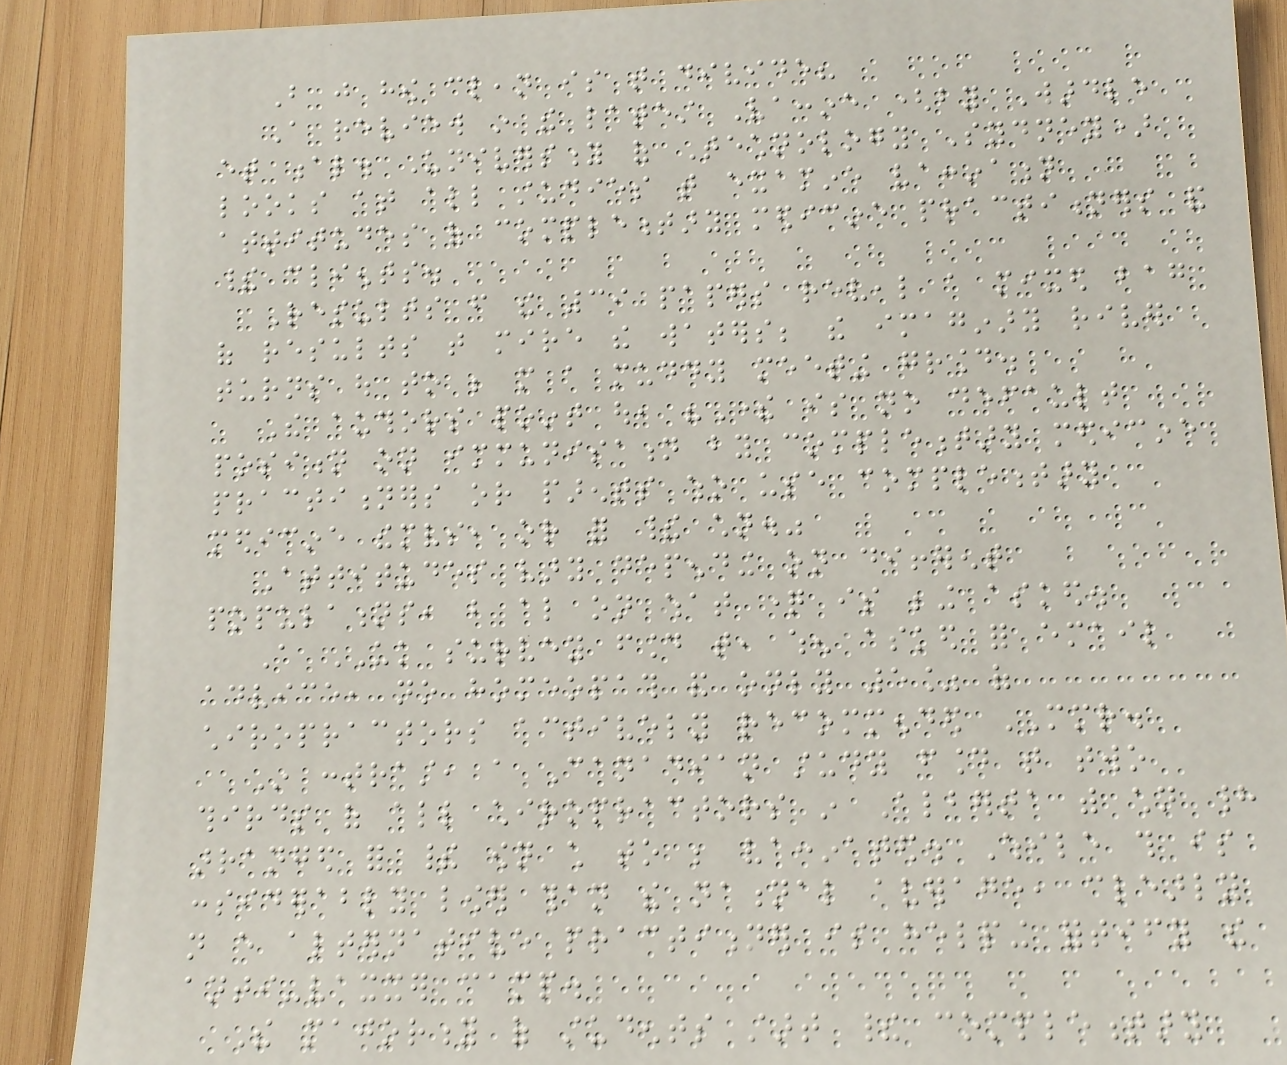But just how clean is that divide?
A review in the latest Vaccine (by Wardle
et al. University of Technology Sydney)
looks at all studies that examine vaccination
attitudes of complementary medicine practitioners and
their clients.
Results from the 39 papers reveal a mixed bag
of results that mire the waters; the imaginary river
turns out to be more a muddy meeting ground.
The authors point out, "There is no default
position on immunisation by complementary medicine
practitioners or parents who use complementary
medicine themselves, or for their children."
Attitudes vary depending on different
populations, but also on what question is being asked.
A UK survey found that, when asked for email
advice, no homeopath and only 5% of
chiropractors actively recommended MMR.
In contrast, a Canadian study found that two
thirds of all chiropractors in Alberta with children had
arranged for their own child to be vaccinated. While this is
considerably lower than the national average, clearly
not every alternative practitioner is helping fortify the
anti-vaxxer camp.
The majority of students start their complementary
